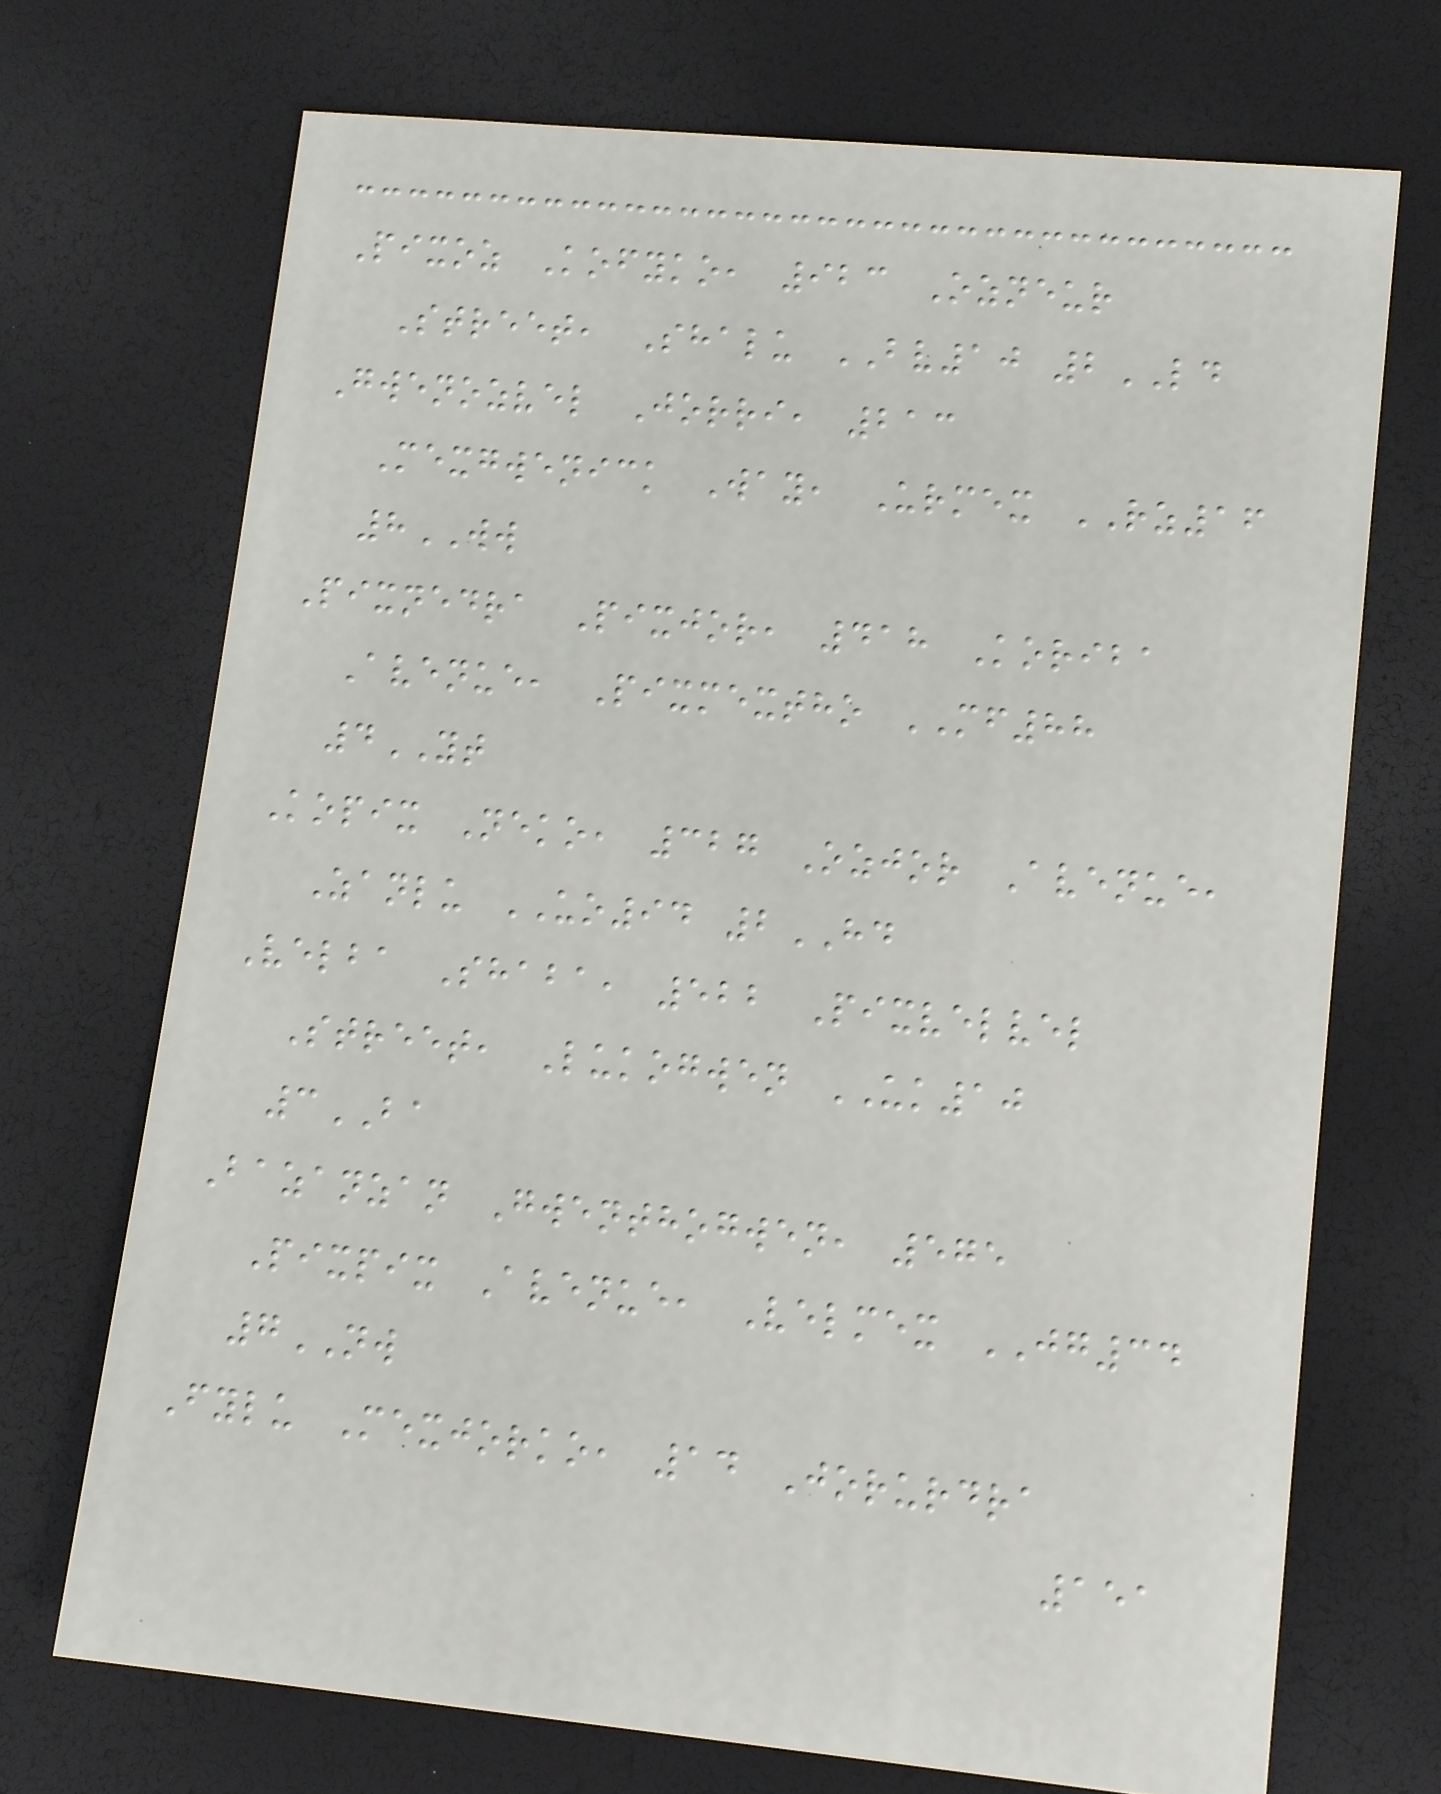Pixoz Kofyko, 923 Ozneur
Street, Shalu BV10 2LD
Gwenozvel Jorri, 213
Mexgwenick Way, Urmex RZ16
8WW
Pixnedra Pixjor, 418 Koriba
Avenue, Pixmextho MF88
4YT
Kopix Neko, 327 Ozjor Avenue,
Zanlu UO94 2HD
Velba Shaba, 522 Pixvelvel
Street, Lukogwen UK10
3BA
Bazanzan Gwenthogwen, 575
Pixpix Avenue, Velmex JG34
7NW
Fylu Mexjorko, 14 Jorurdra
151
